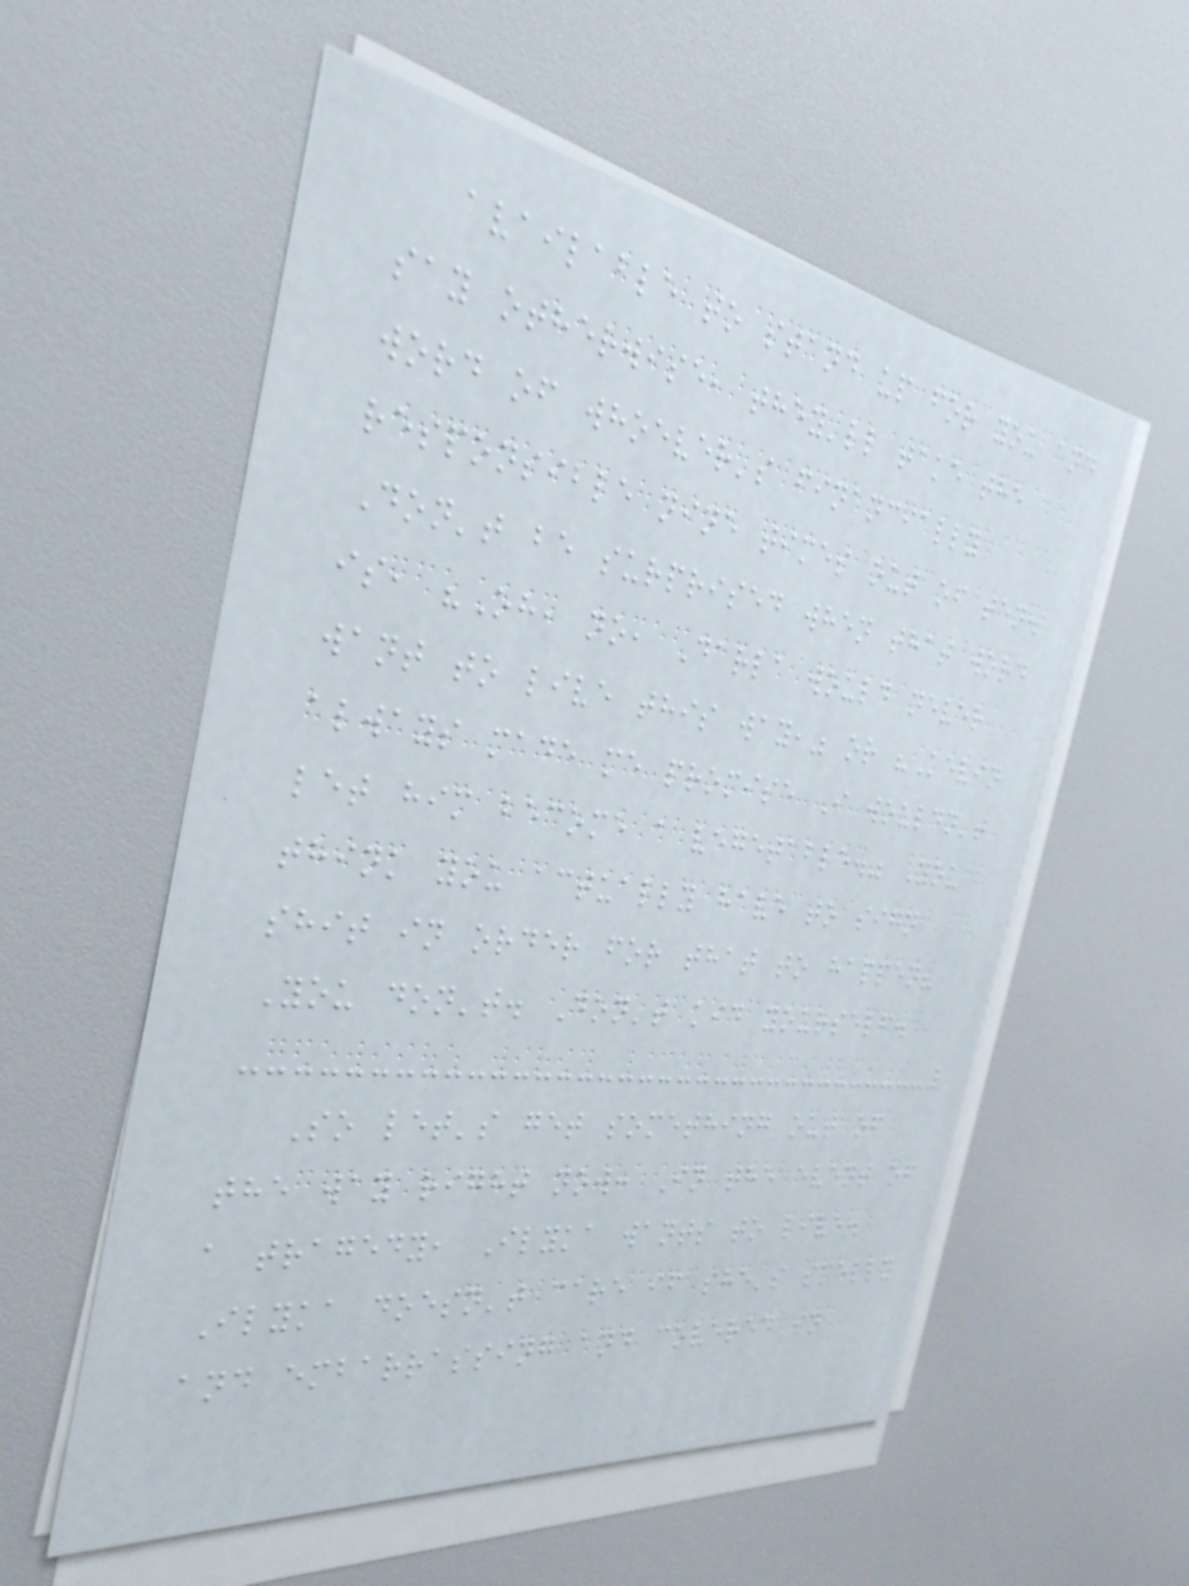available to stand up for you and
say otherwise, they'll take the
word of whoever's financially
responsible nine times out of ten.
Don't be surprised when that word
is, "Oh, no, Darla would never
want to live this way," or "Kevin
always made me promise I wouldn't
let him become a vegetable." You
think you actually have to sign
shit in order for that to happen?
You don't. Don't kid yourself.
So let's get something out of
the way right now: In the event of
a tragedy, Ilyka wants to live.
Ilyka doesn't care if she's smelly
and embarrassing and covered in
